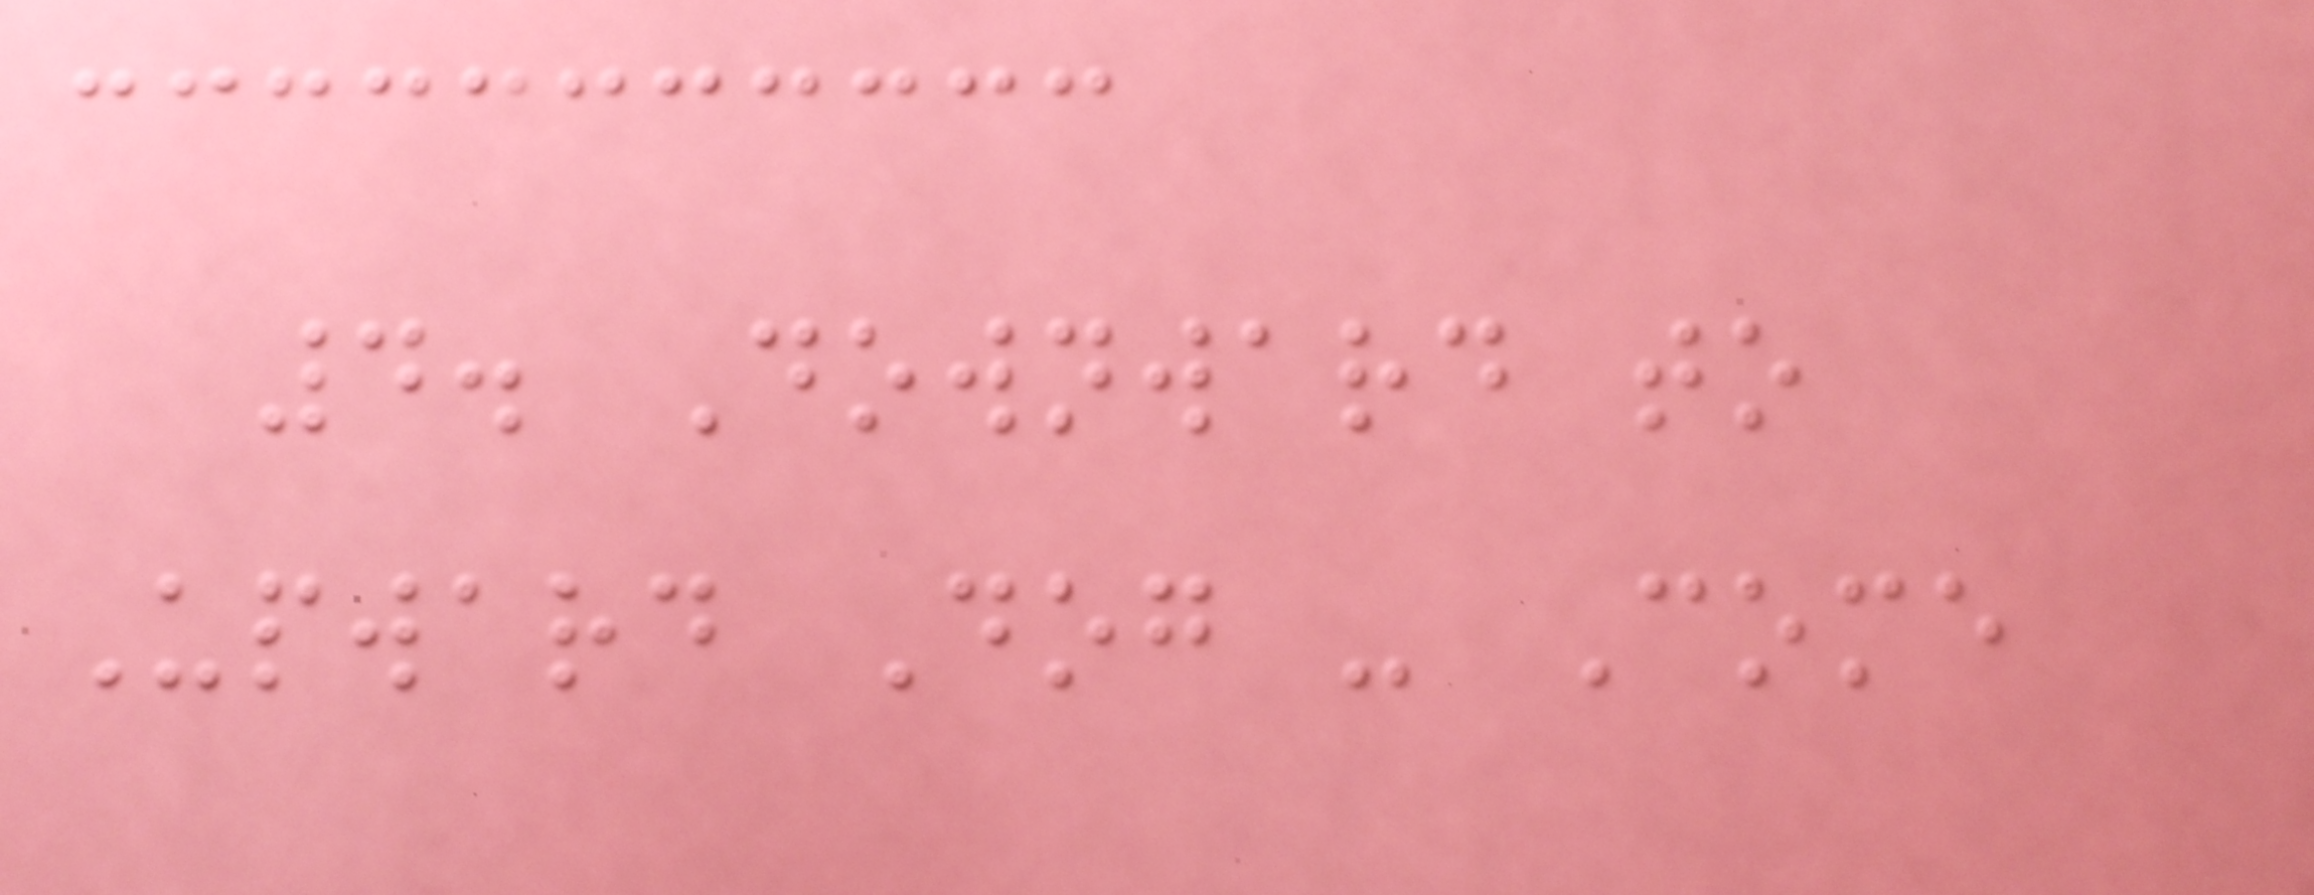4. Downward to
Upward Dog - Come
